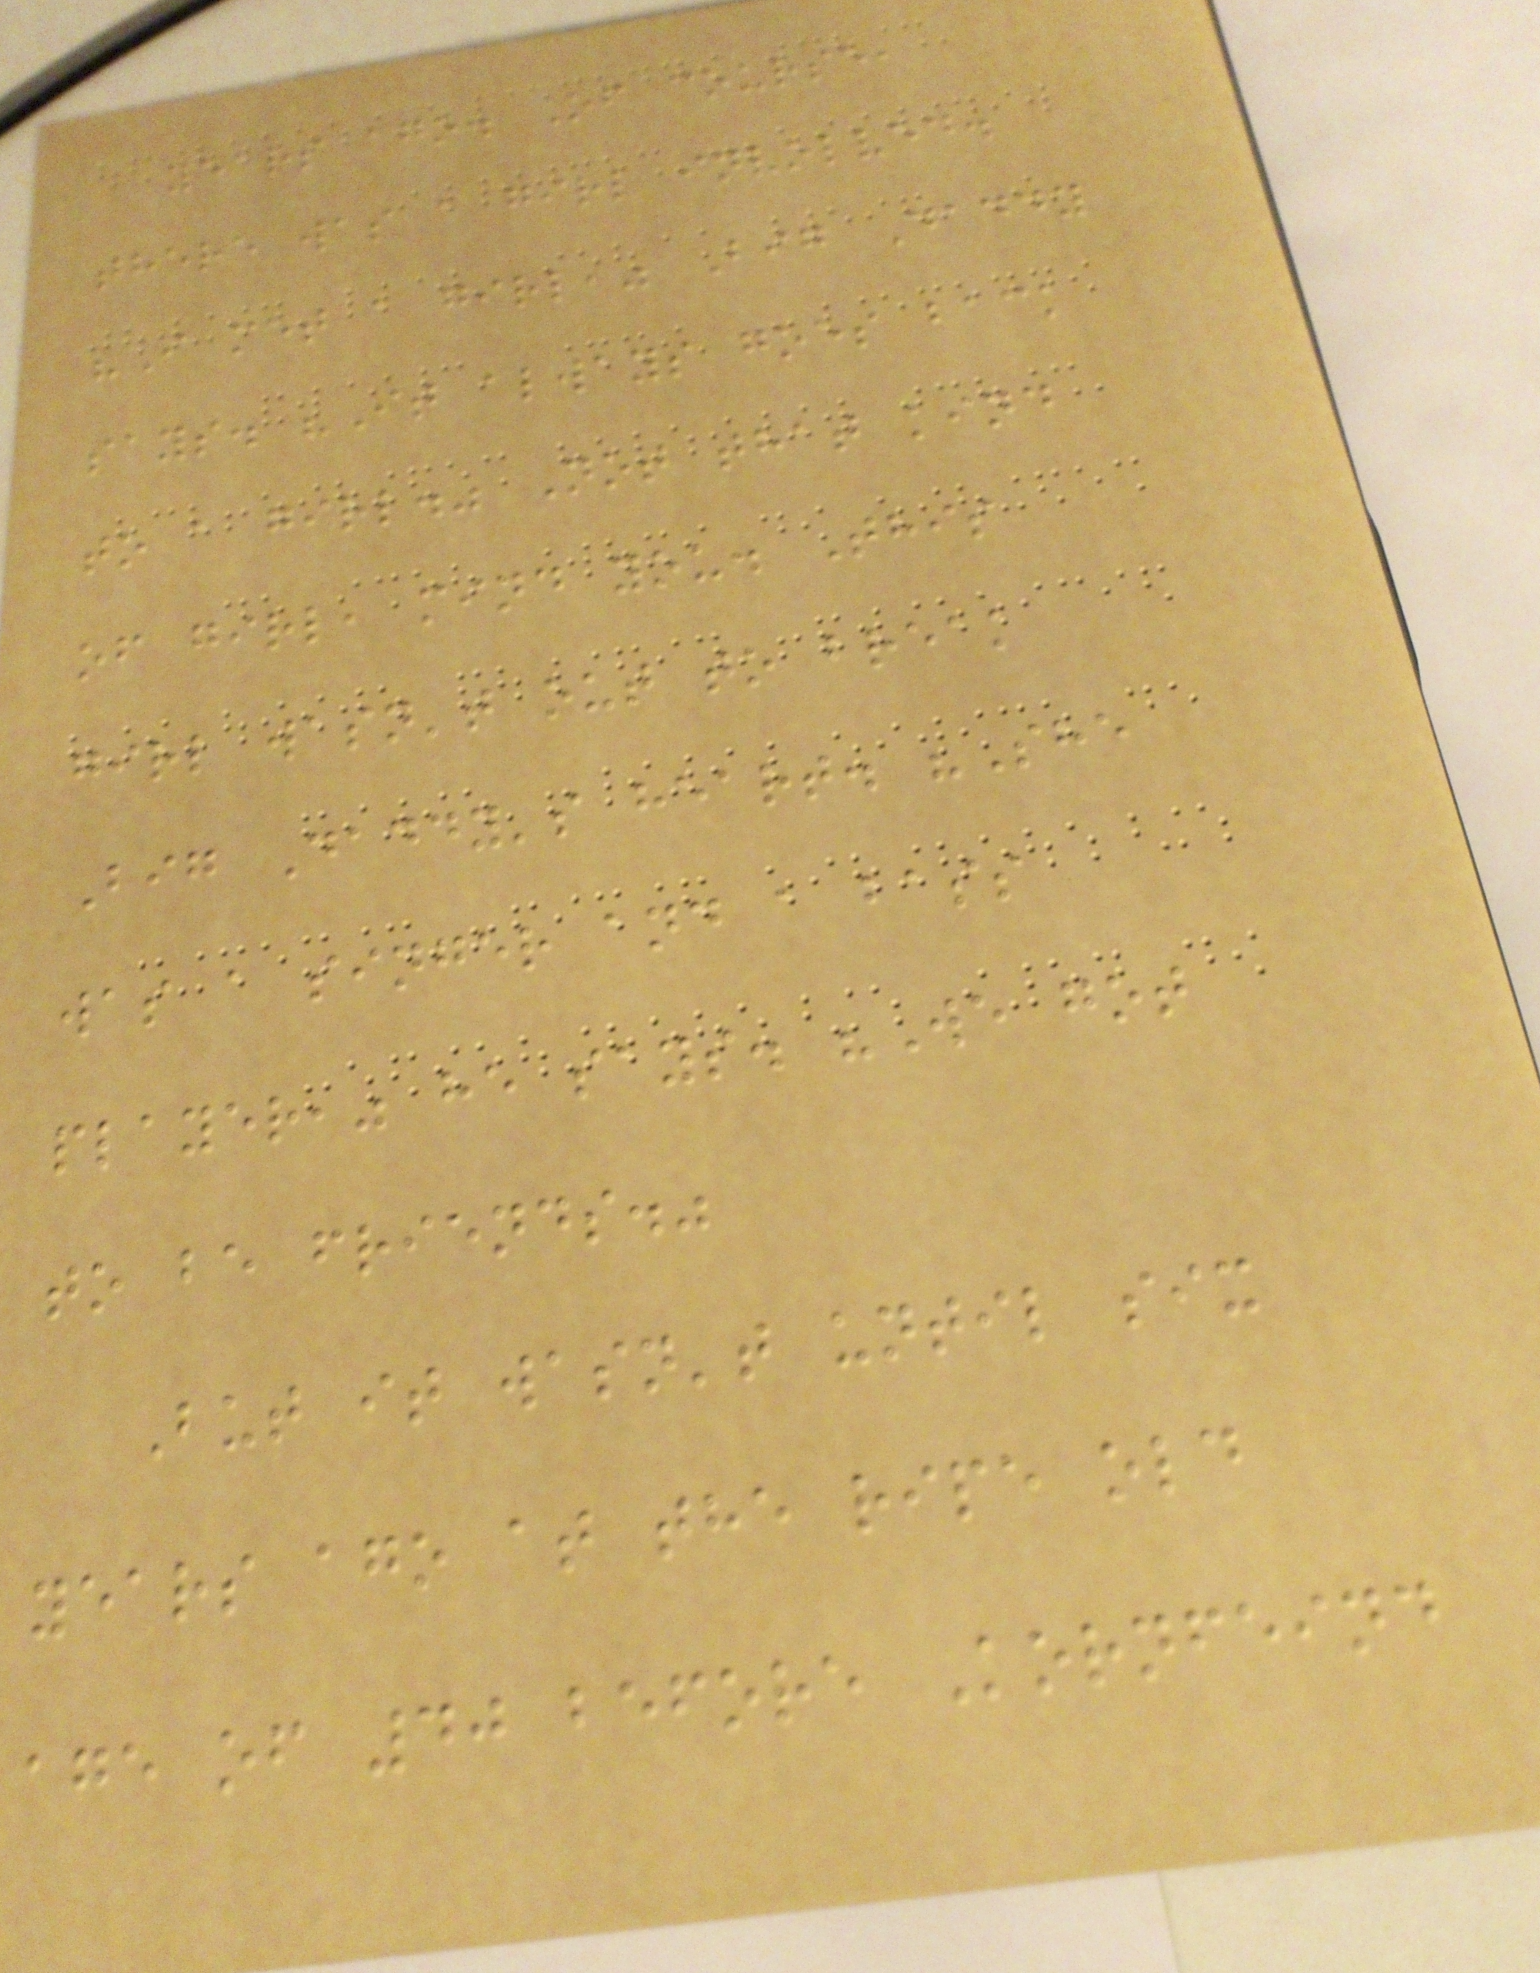years ago. Of course,
there was a girl involved.
"I met a girl," Big Daddy
says. "It always goes back
to a girl." Not that kind
of girl, mind you. This
girl wasn't out to break
Big Daddy's heart. "She
was a singer and a bass
player," he says. "We got
to be friends."
But it wasn't until six
years ago at the ripe old
age of 40 before Kornfeind
